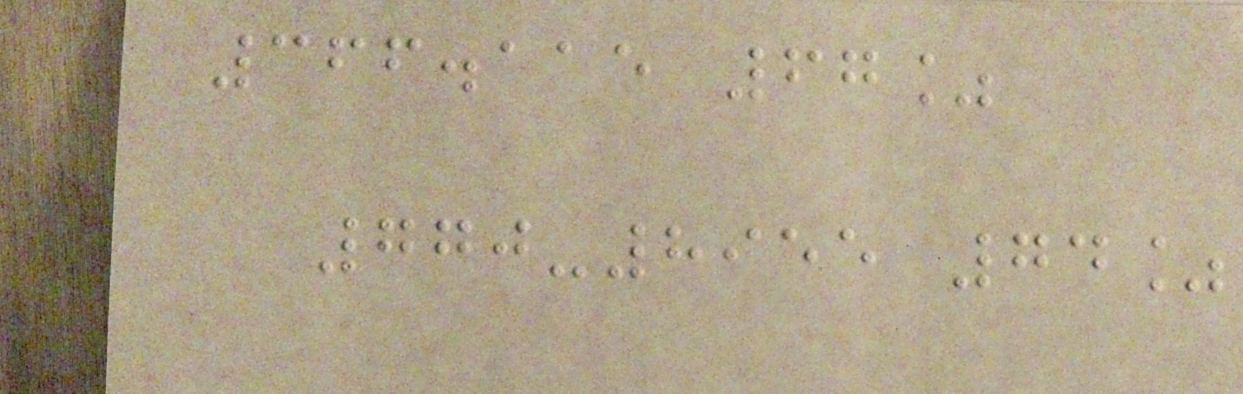366.115 67%
770-8955 74%
